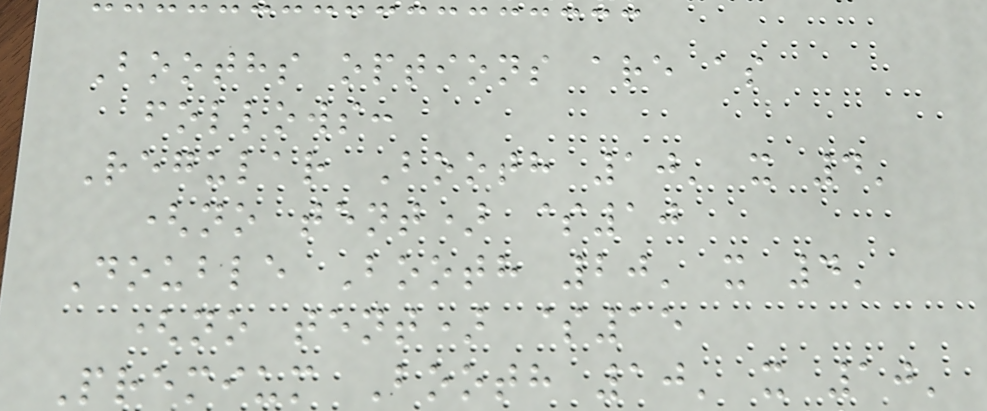Booths options are as
follows:
Regular Booth 10' x 4'
(no tent) $10
Double Booth 20' x 4'
(no tent) $15
Premium Booth 10' x 10'
